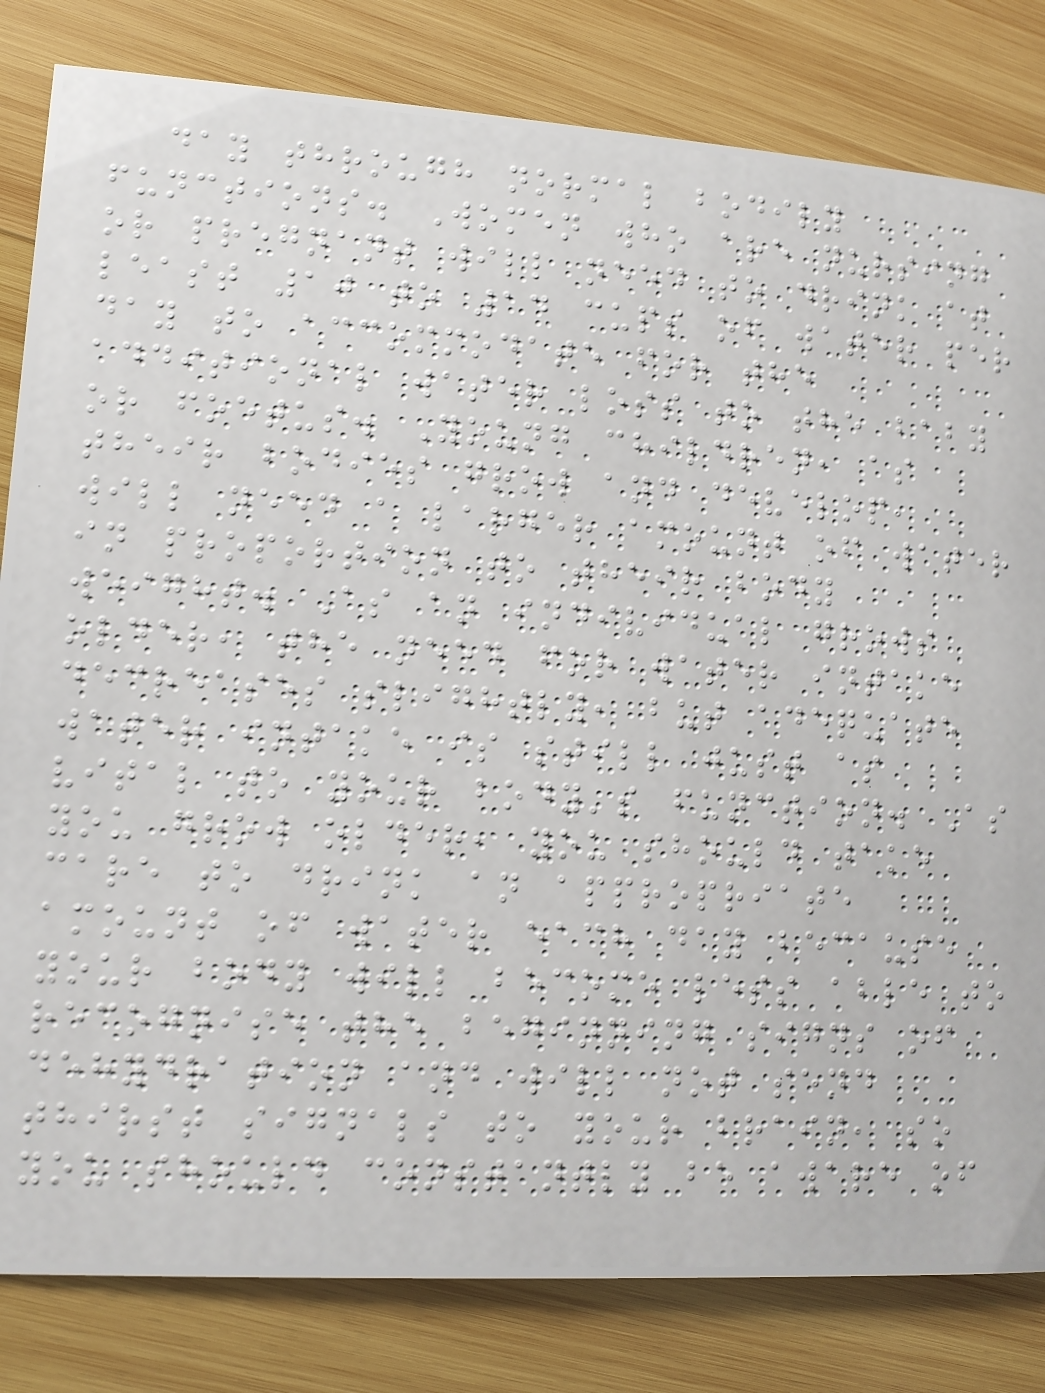day through normal bodily
functions. Women who are nursing
or pregnant will need to drink at
least 10 to 14 cups of water per
day to accommodate for the
additional water loss to the baby
or foetus. Young children, as
their bodies grow and develop,
will need a larger amount of water
in proportion to their body
weight. As an individual grows
older, the need for water intake
decreases slightly, but adequate
water intake is still just as
vital to your body's function. As
you grow older, you should take
care to drink an appropriate
amount of water each day because
your body will become less able to
recognise the beginning signs of
dehydration and will not send
thirst signals to your brain, so
you should constantly be aware of
